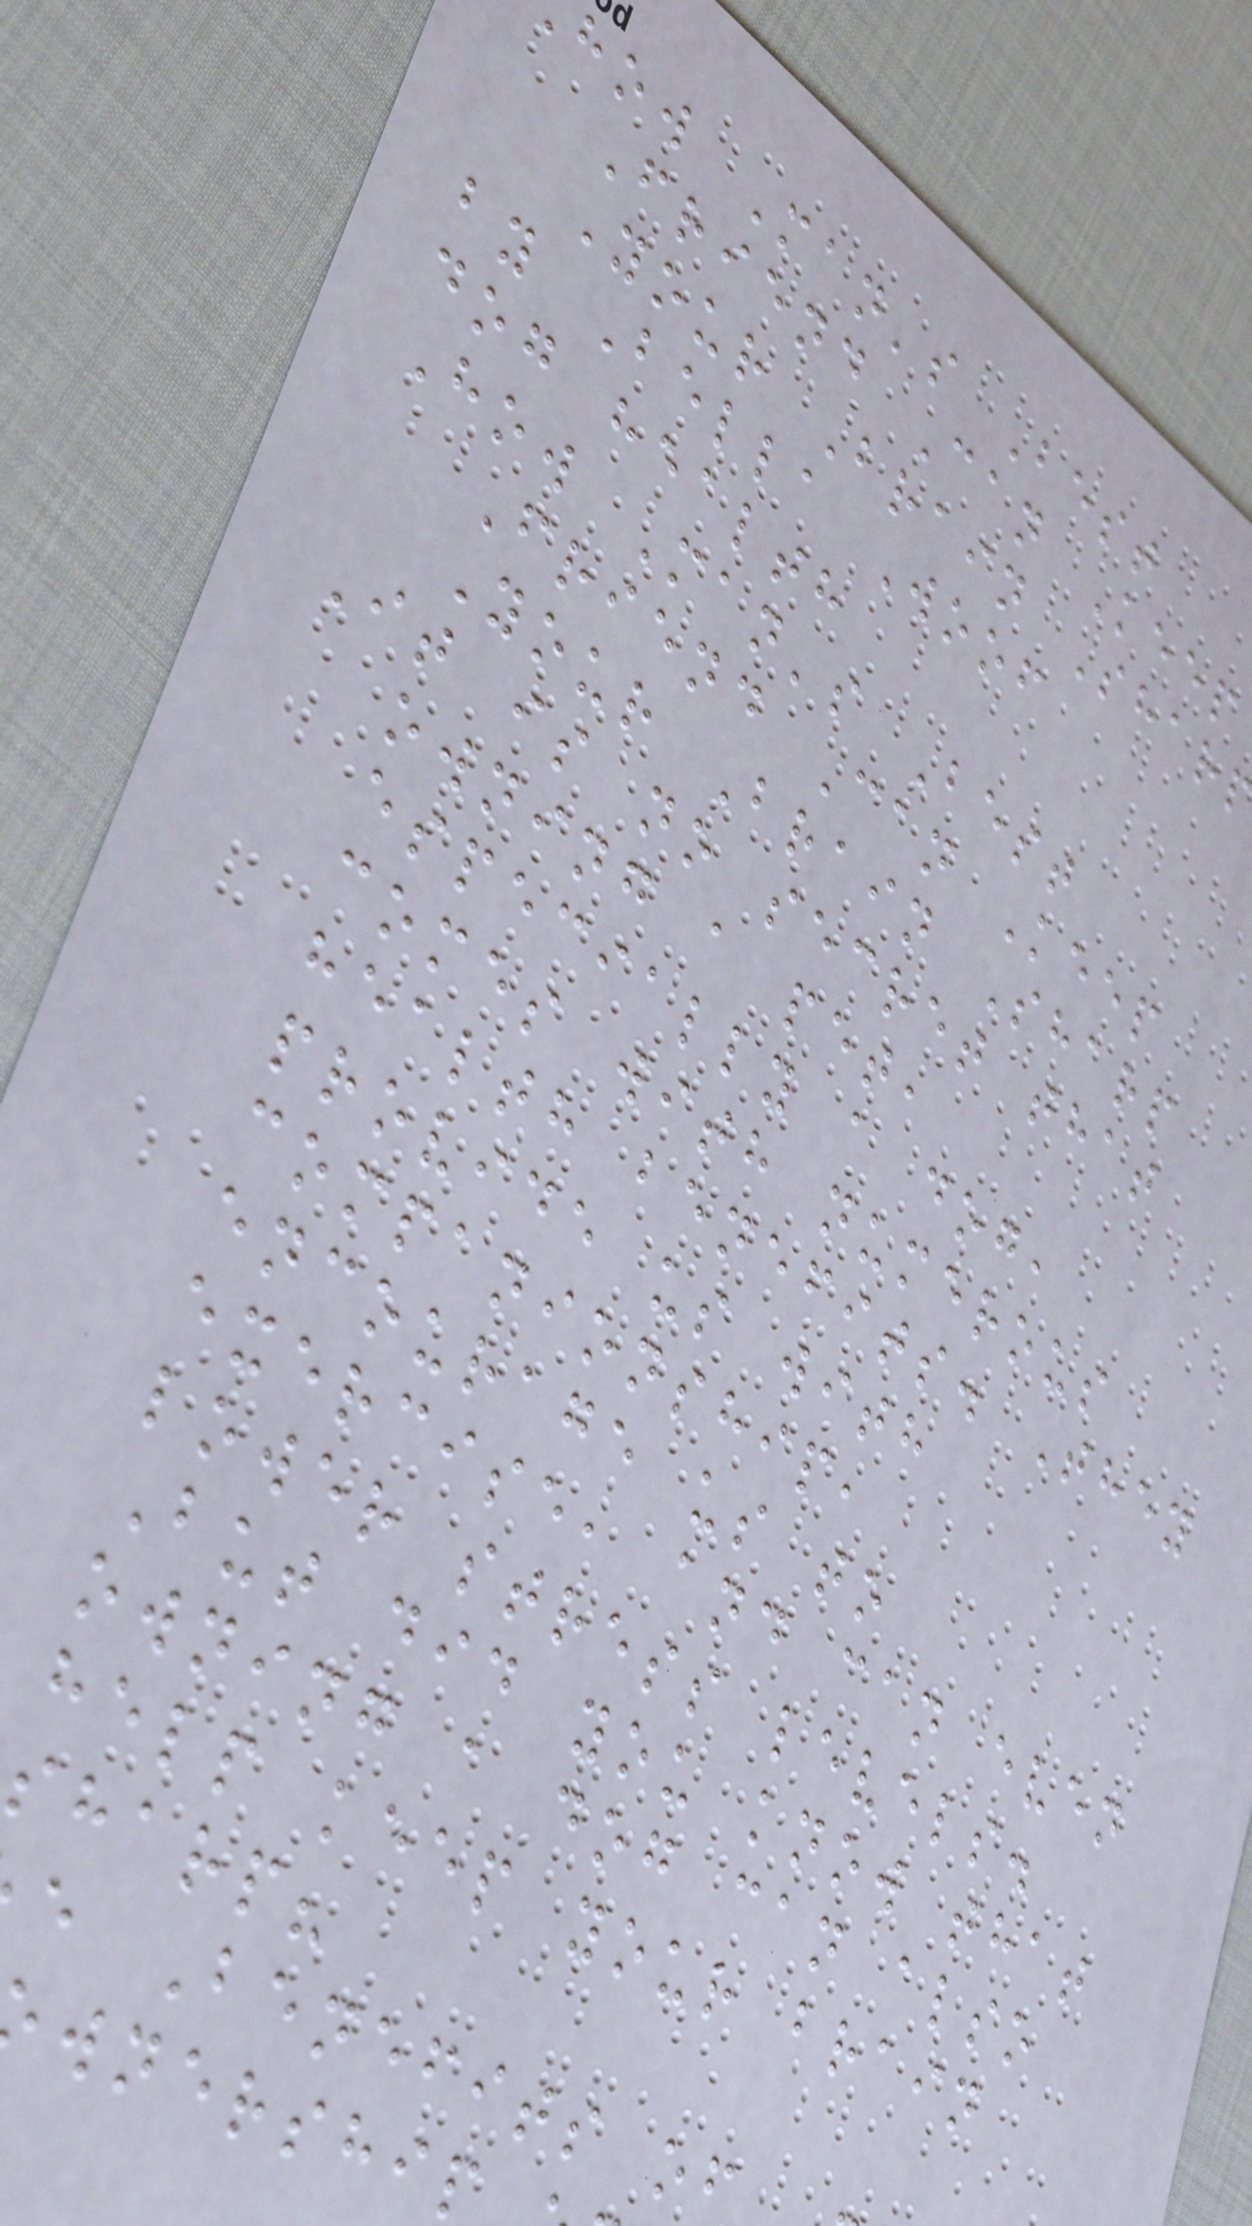how Man's Best
Friend Can Keep
Your Brain Shar
by Bella Woof
dog health
How Man's Best
Friend Can Keep
Your Brain Sharp
It is no secret that
owning a pet,
especially a dog,
comes with numerous
health benefits. They
provide us with
companionship,
encourage us to
exercise, and can even
lower stress levels.
But did you know that
owning a dog can also
help keep your brain
sharp?
e Benefits of
wnership
